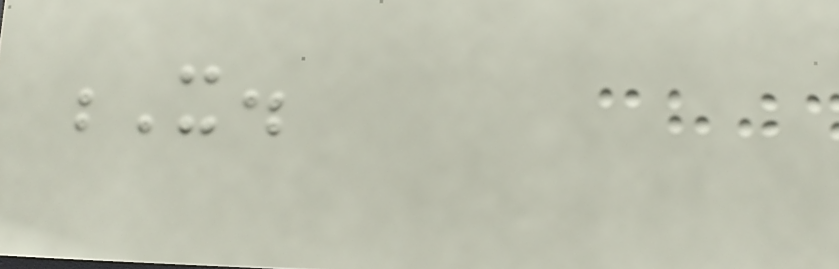X.
